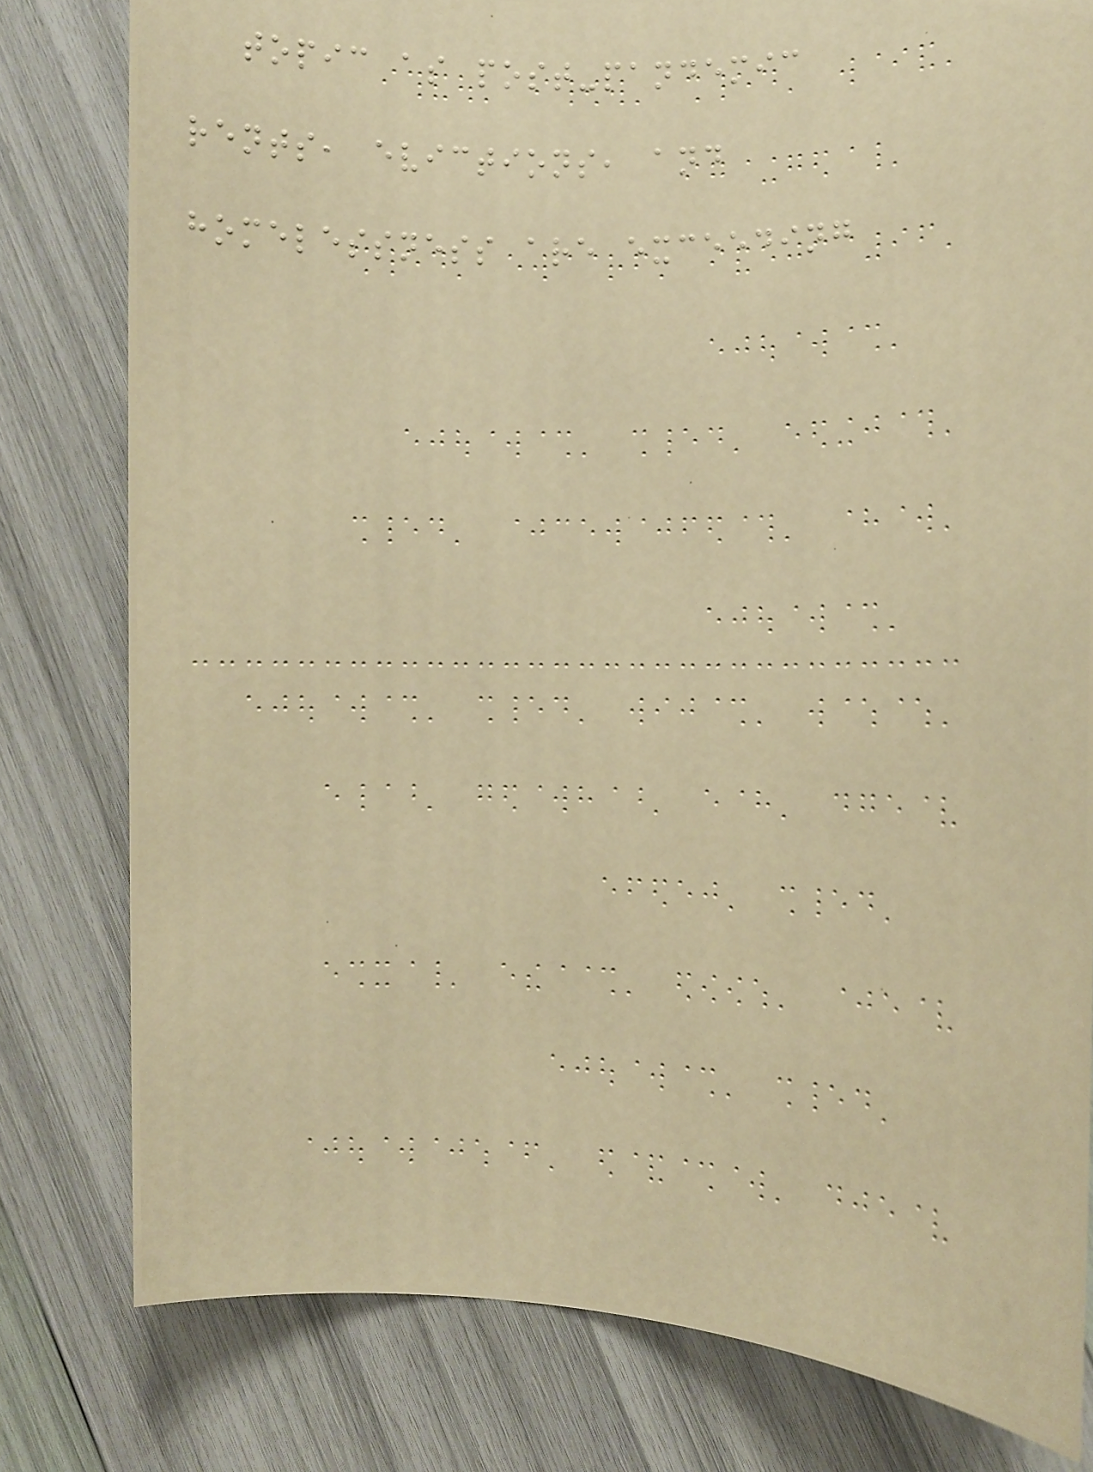topic as post-pandemic
rents, evictions, and
homelessness are exceeding
